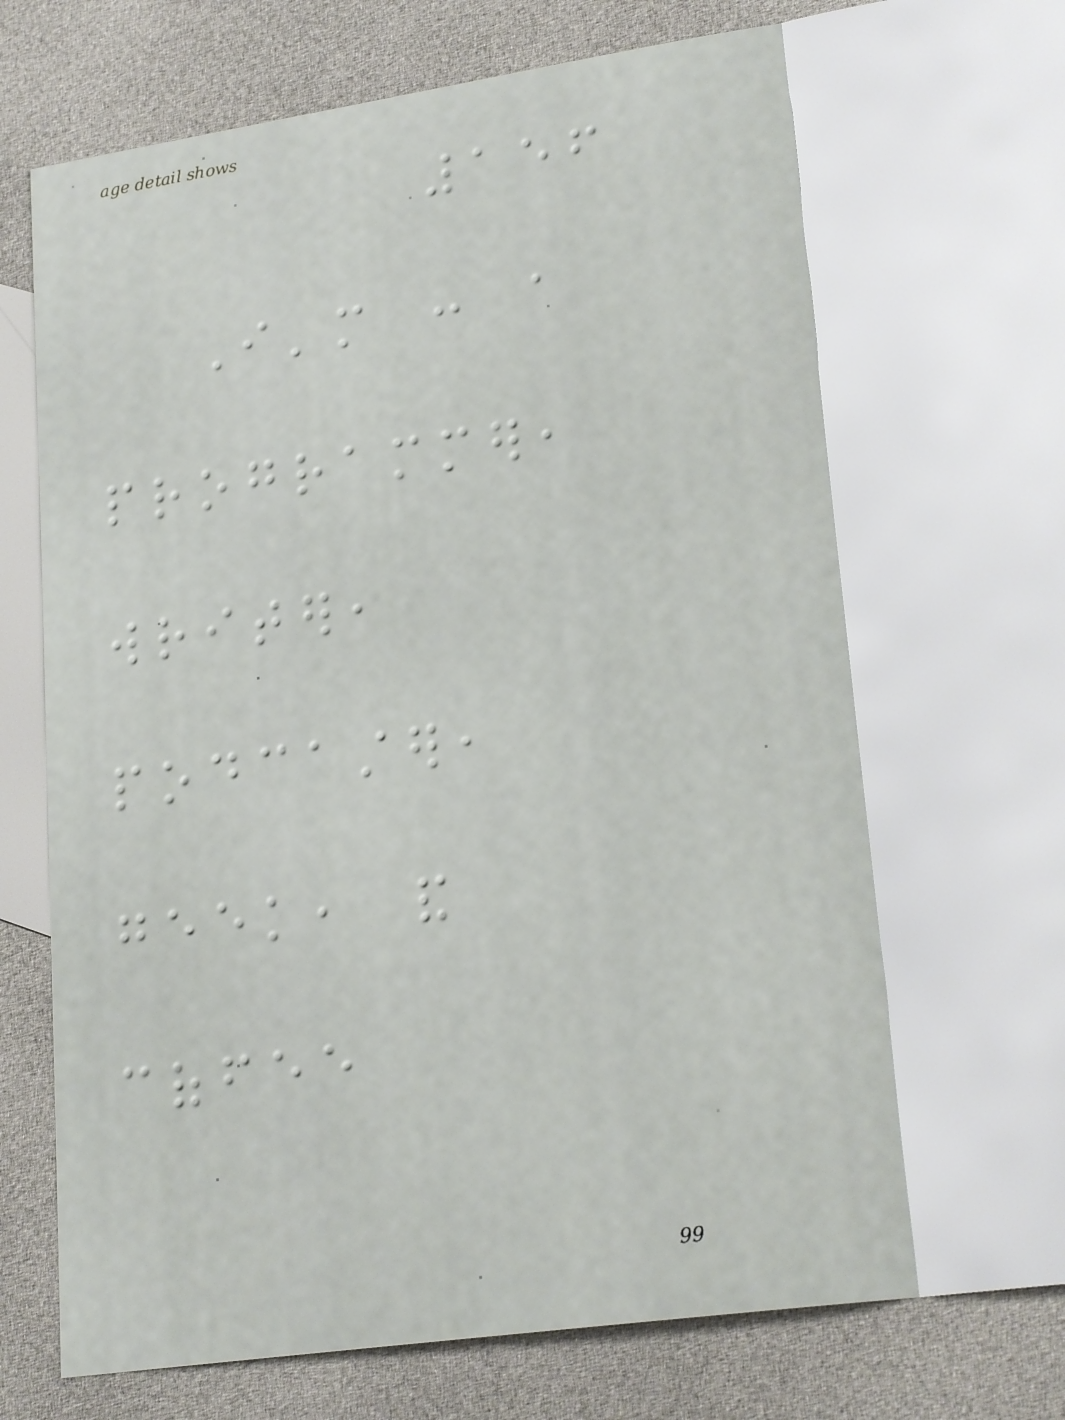156
I'm : a
programmer,
writer,
podcaster,
geek, and
coffee
